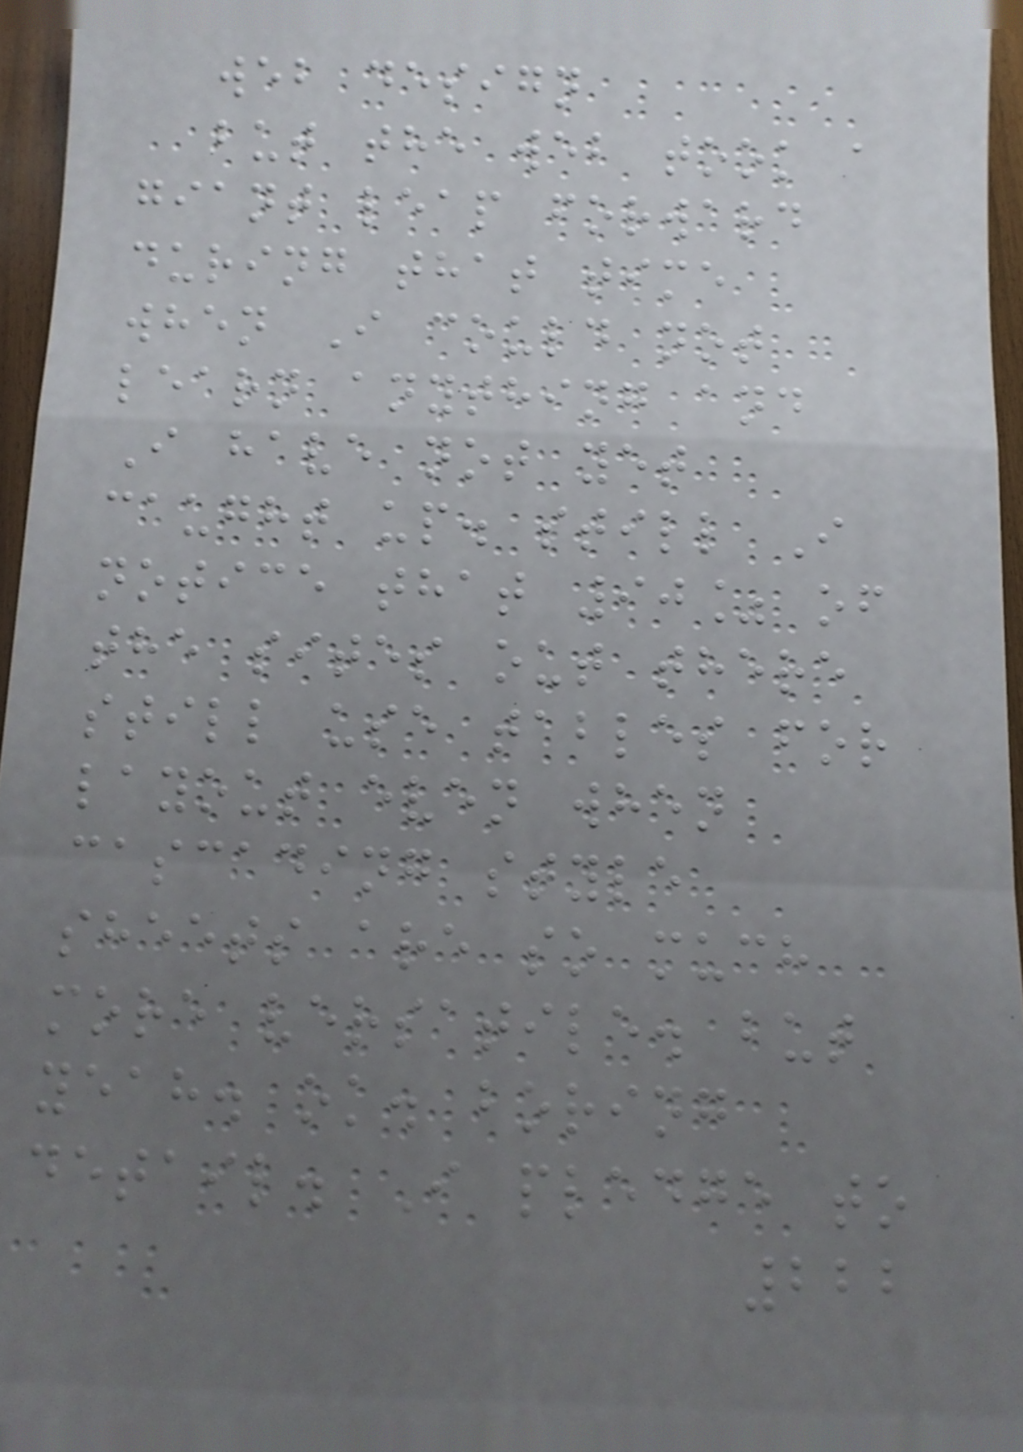web design
but the web took a
giant leap forward
during that time
when I could not
learn anything and
I have not yet
caught up. still I
notice that 90% of
the sites out there
still use tables for
layout even when
cascading style
sheets are so much
more versatile. but
yeah. ok. boring
detail. I pledge to
222
